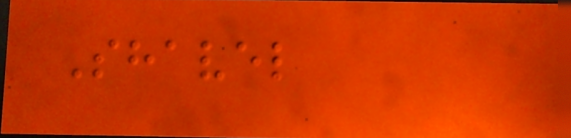Shavel
